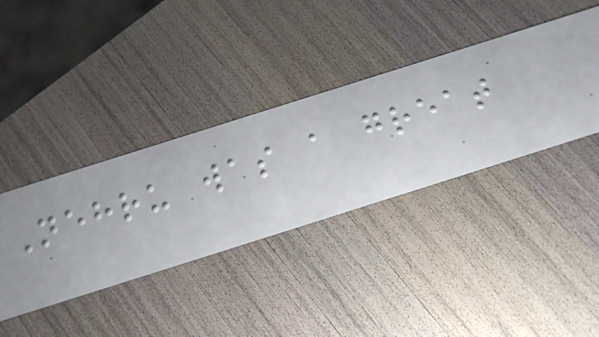Nehru was a great
